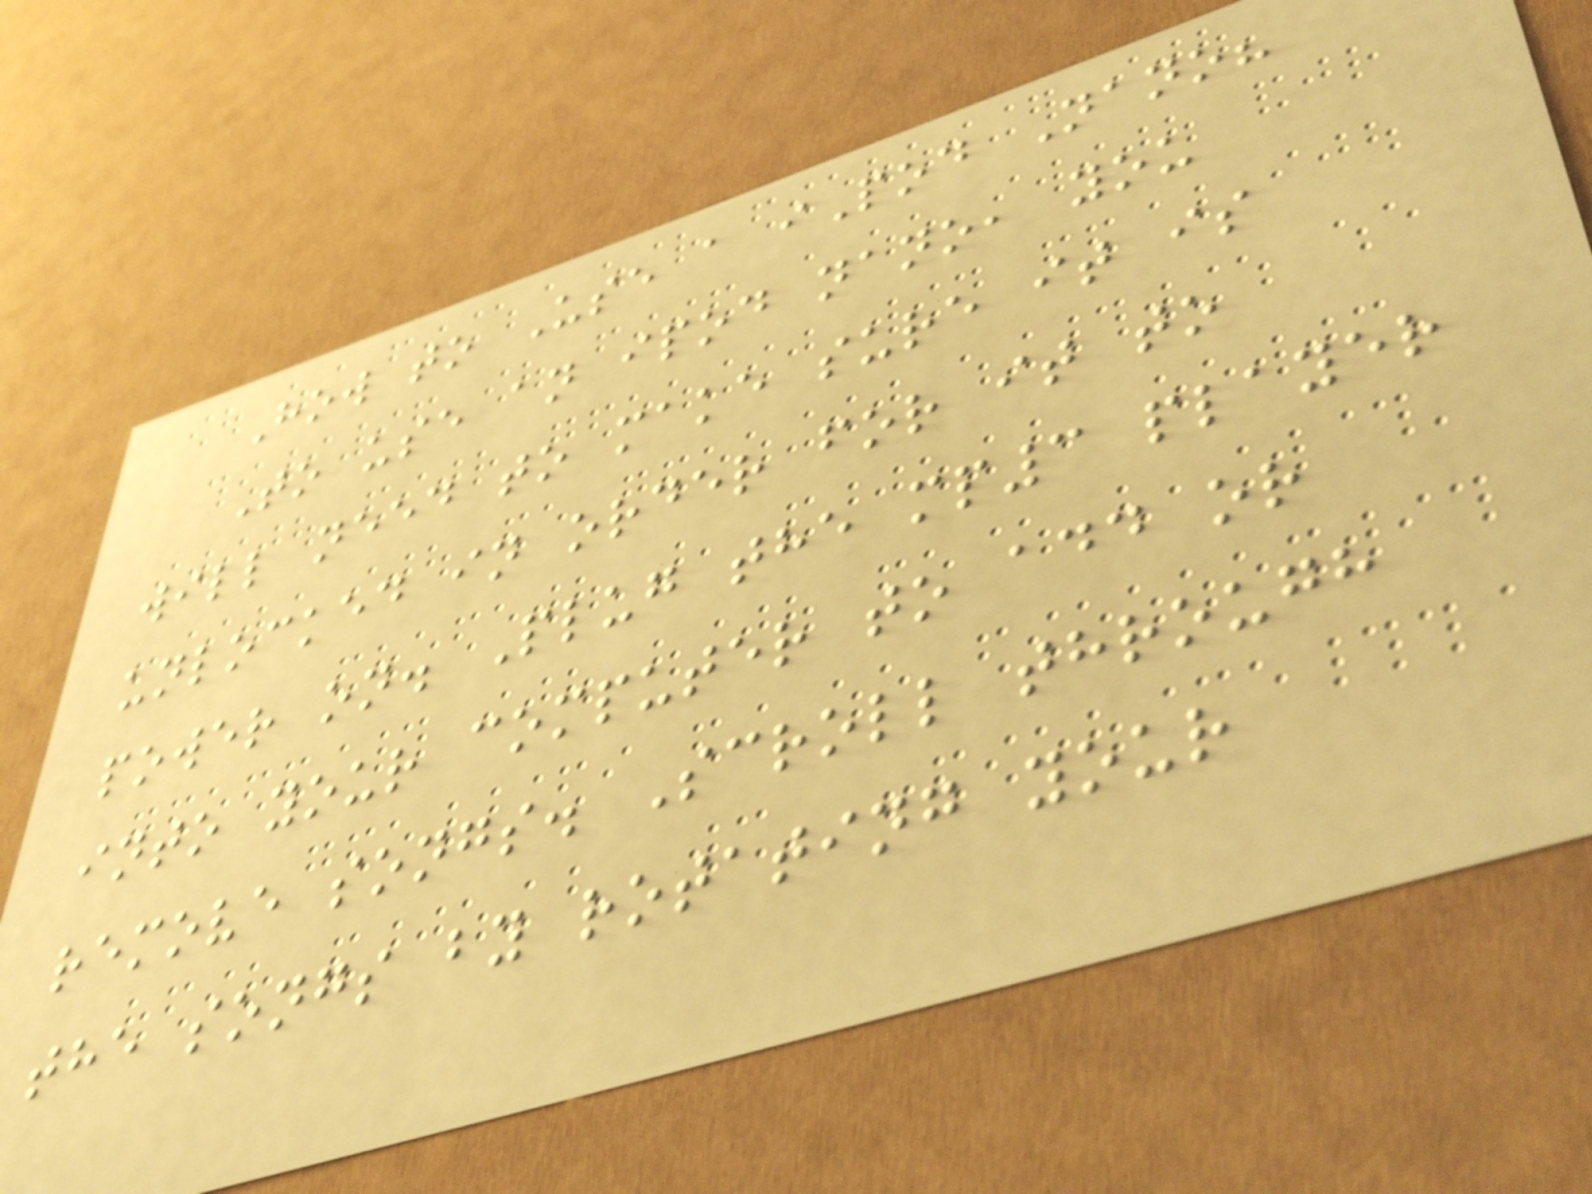How to Use a iPod Nano?
To use an ipod nano, you
will need to make sure it is
unlocked in order for it to
power on. Plug the mp3 player
into your computer to add or
remove songs. Scroll through
the songs by rotating your
